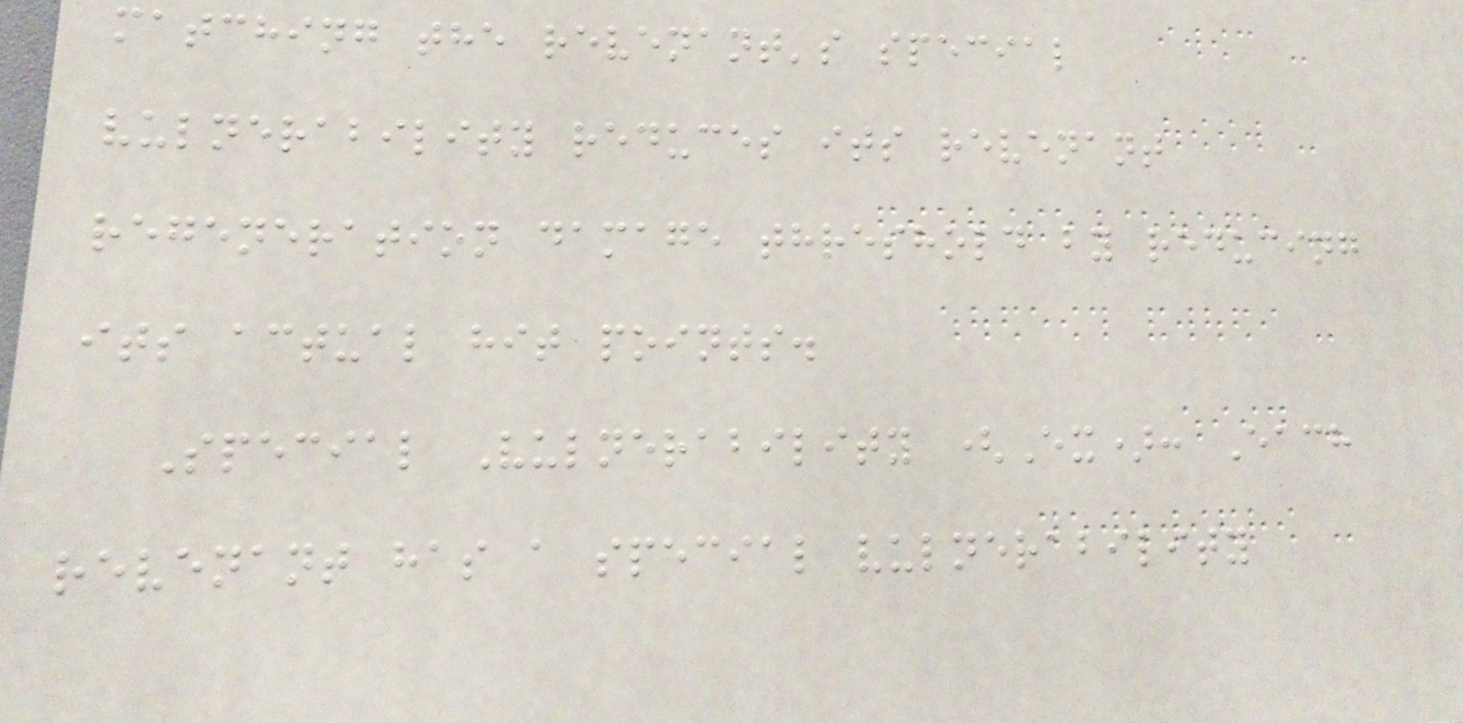matching the revenant's special
vulnerability reduces its revenant
regeneration damage threshold by reducing
its actual hit points.
Special Vulnerability (Ex): Each
revenant has a special vulnerability
